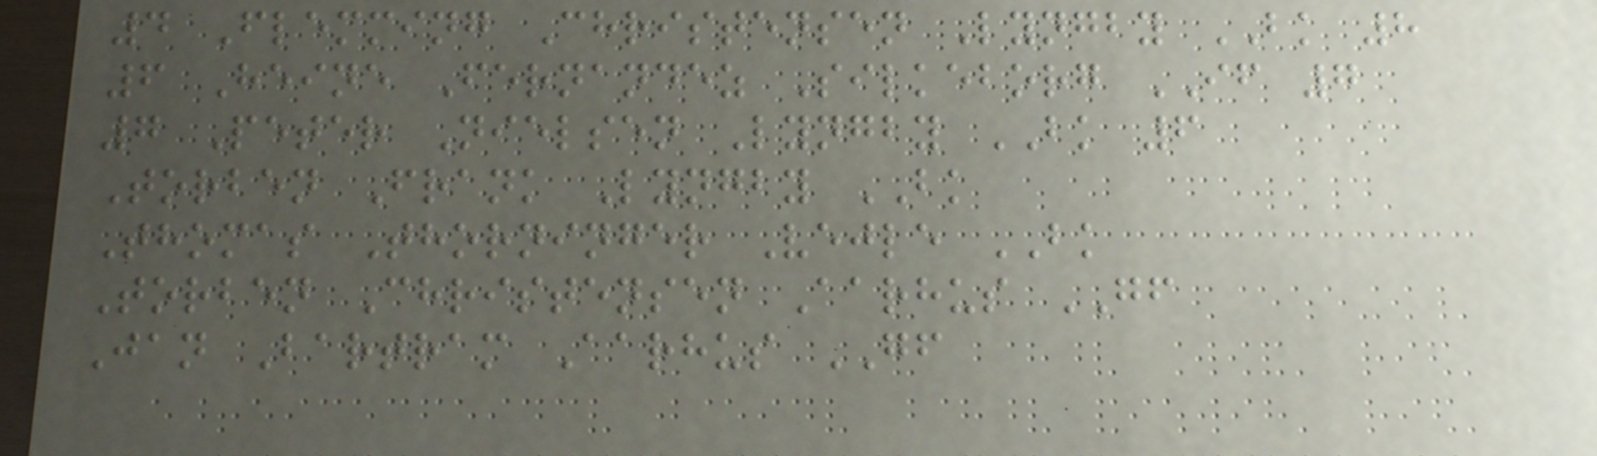4 Flemming Christensen Lyngby BK 8
6 Heine Fernandez Silkeborg IF 7
7 Peter Nielsen Lyngby BK 6
Torben Frank Lyngby BK
Thomas Thorninger Vejle BK
Torben Christensen Aarhus GF
Jan Bartram Aarhus GF
